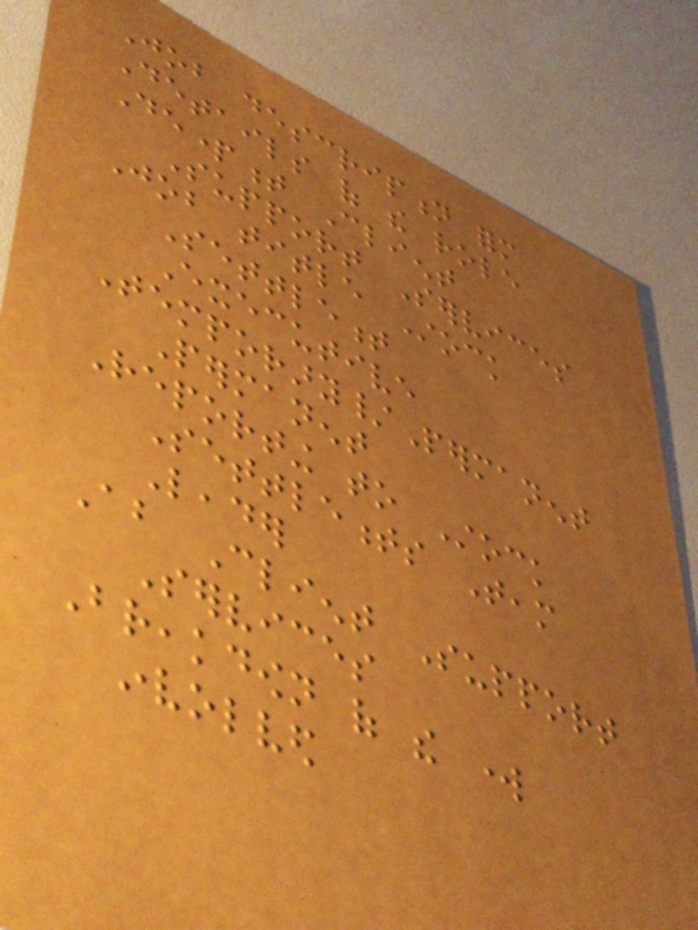Job description form
Details of the role
Department Client
Support Services
Job title Stock
Settlement
Executive
Temporary/Permanent
Permanent
Reporting to Stock
Settlements Team
Leader
About Client Support
Services
Breakdown of the work
involved
